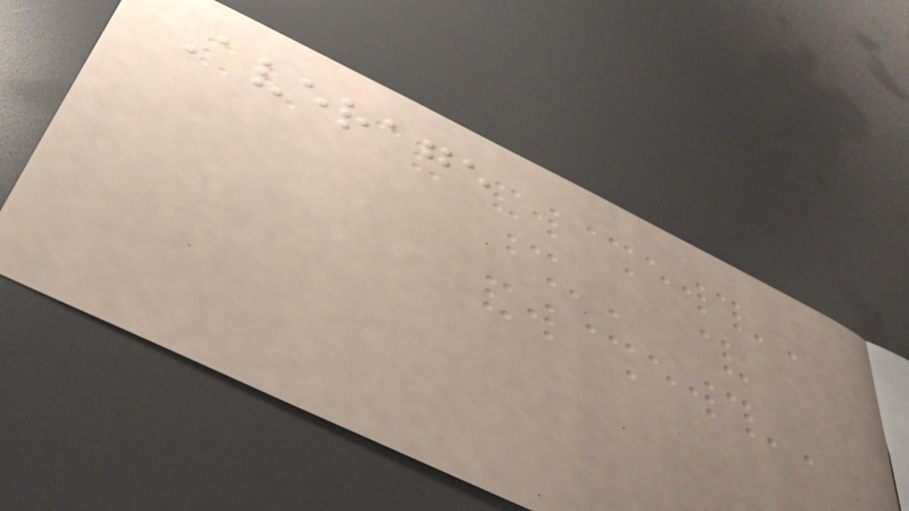Average
